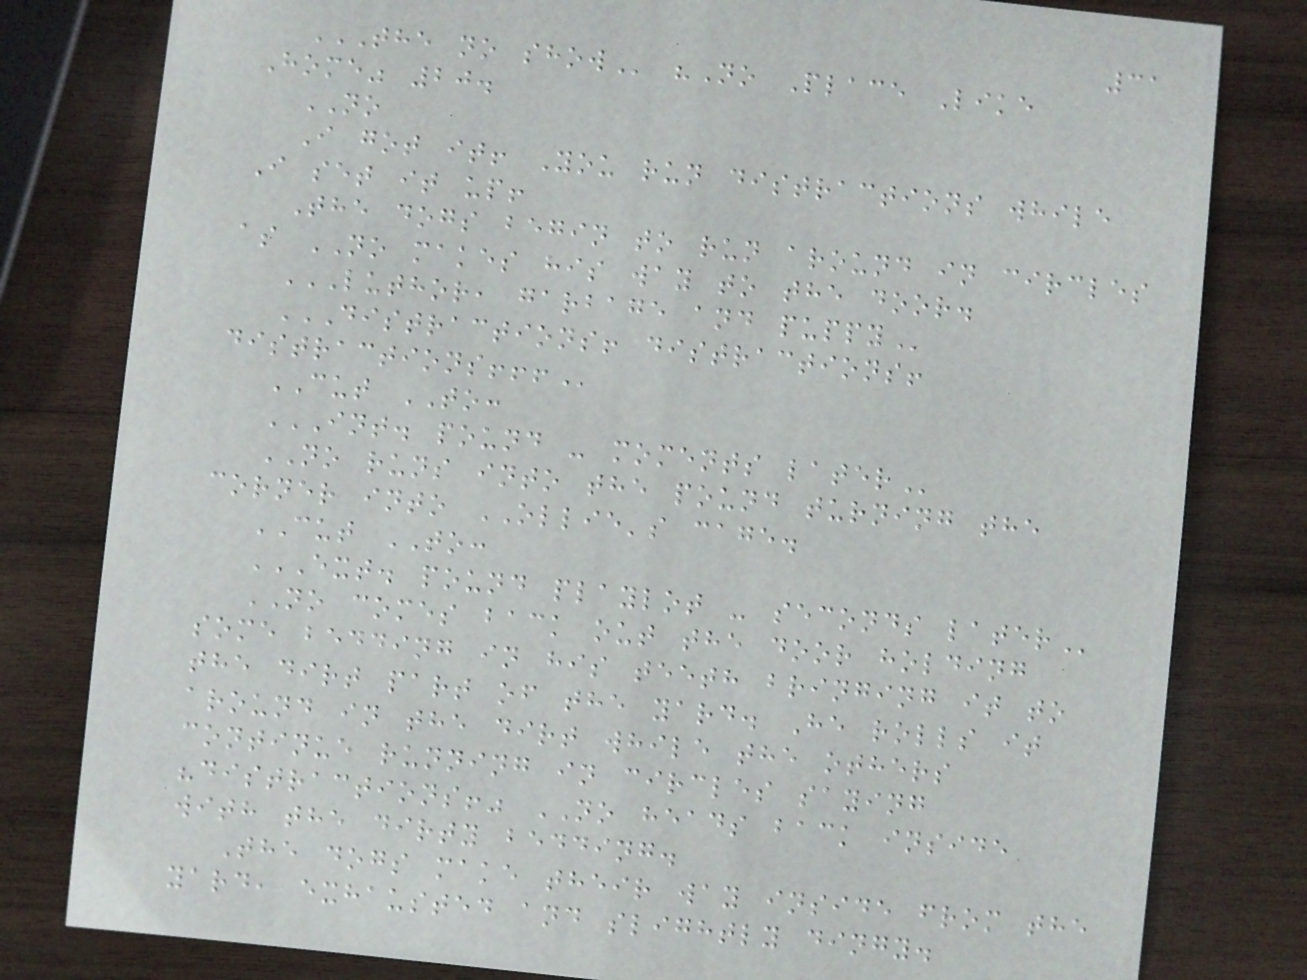31
THE NO SHOW "No Place Like
Home" 20.
NO
I got it! You run distractions while
I set it up!
The dogs begin to run around in circles
as NO makes his way to the door.
LUTHOR, GARBAGE AND PUPPY
DISTRACTIONS! DISTRACTIONS!
DISTRACTIONS!!!
CUT TO:
INT. POUND - MOMENTS LATER
NO runs into the pound turning the
corner into OLLIE's cage.
CUT TO:
EXT. POUND PLAYLOT - SECONDS LATER
NO comes back out the door holding
some bedding in his teeth bringing it to
the dirt part of the yard. He rolls it
around in the dirt while the others
continue running in circles saying
"distractions!" NO heads back inside
with the dirty bedding.
The dogs make their way inside from the
yard, exhausted and slightly dingy.
